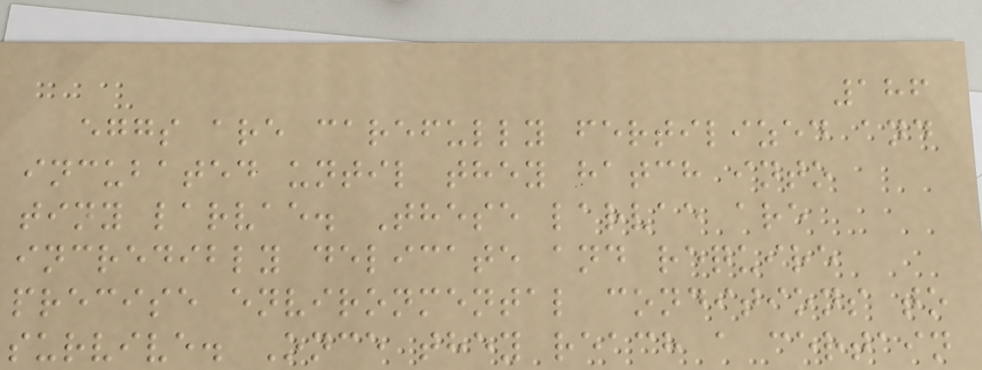186
eggs are carefully fertilized and
incubated until they hatch into
tiny larvae. These larvae are
incredibly delicate and require
precise environmental conditions to
survive. Once they reach a certain
